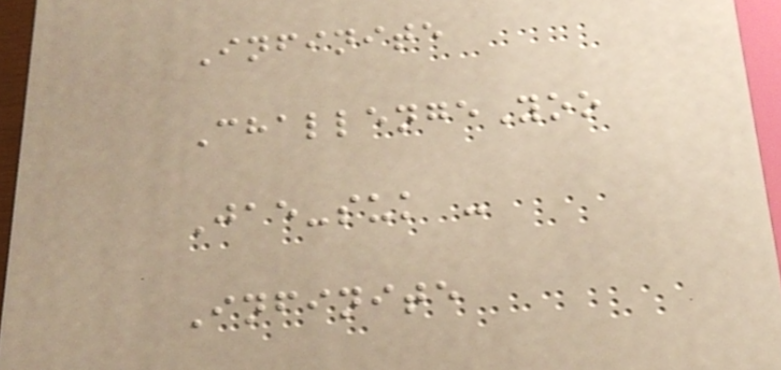Infinite
ChallengeYoo
Jae-suk -
Infinite
